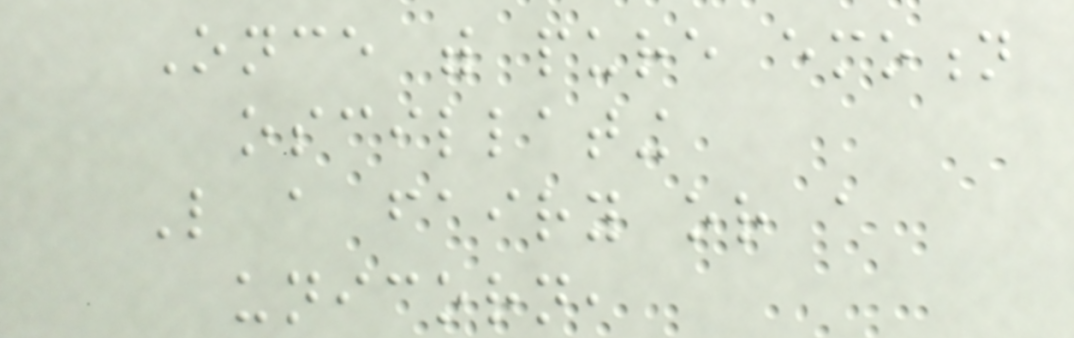Once with pure emotion
oscillating
Like a fairy or a
unicorn,
